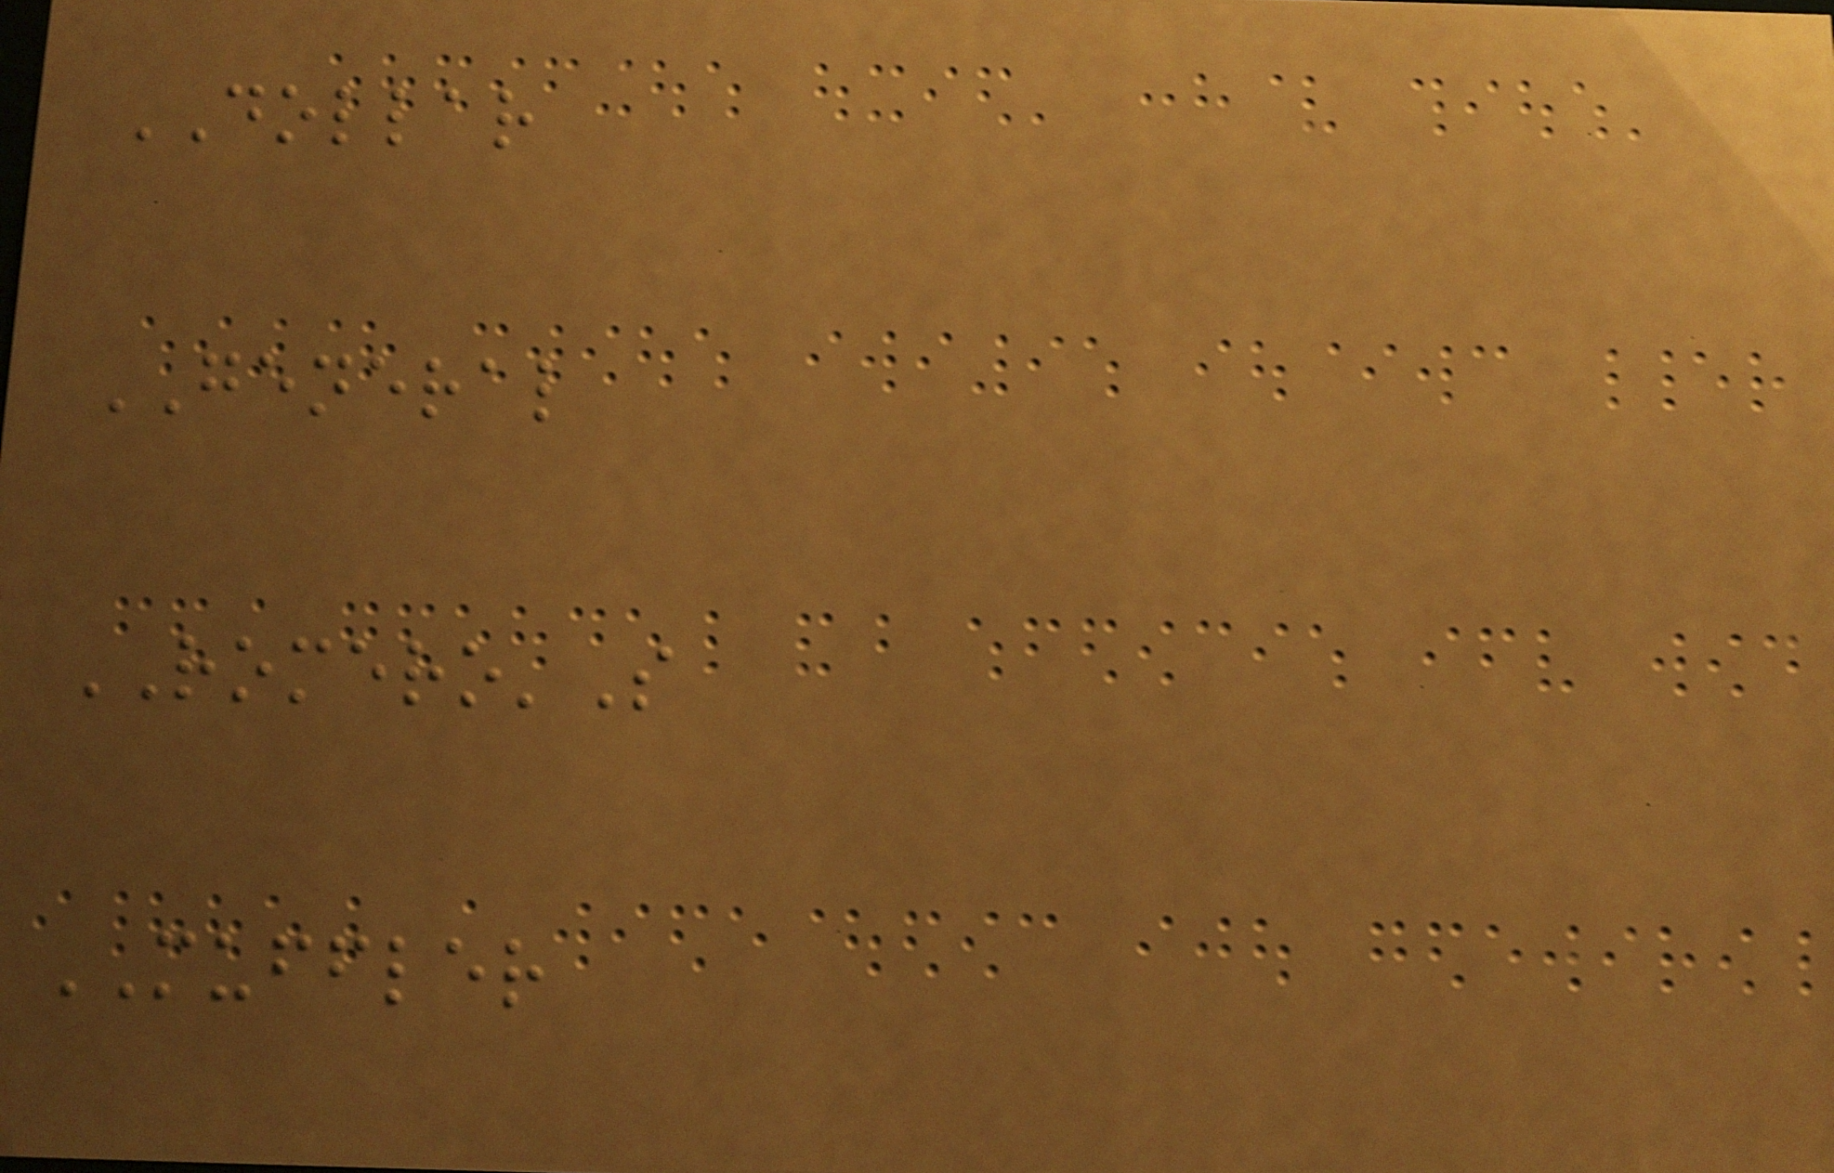DOLLAR
GENERAL
ROMERO'S
MUFFLER
